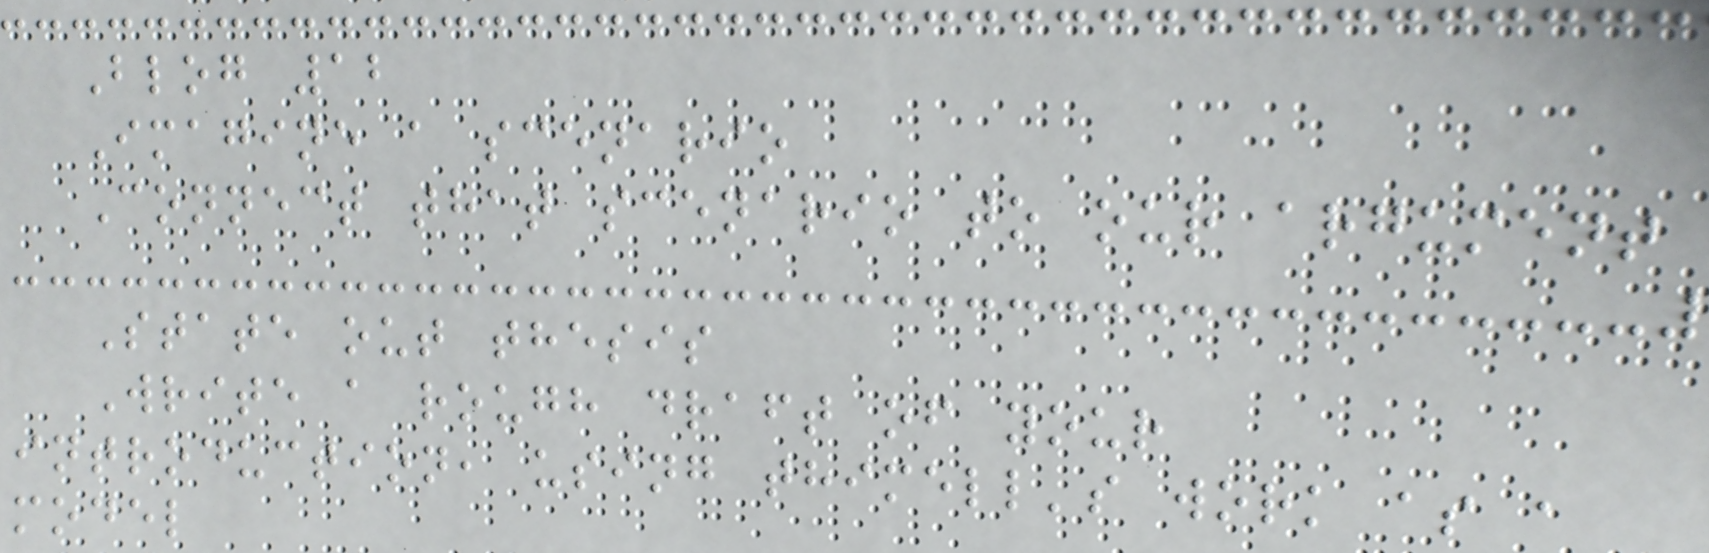Blog 12
Imagine a scenario
Connect that scenario to our argument
State out thesis
Write a rough draft of your
introduction, using thimell's work as a
model
